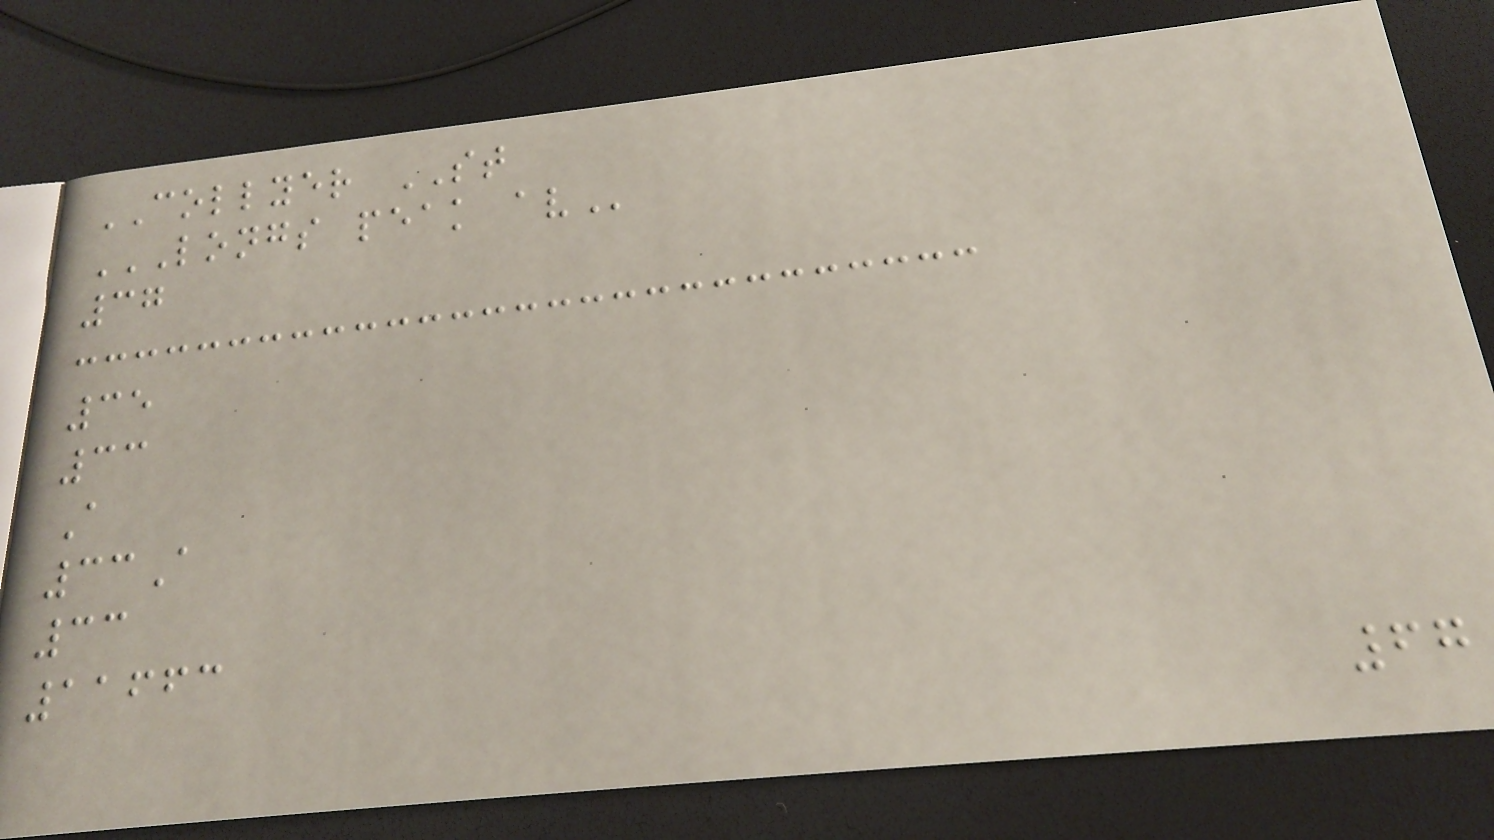COLLYER ST
LONGS PEAK AV
37
35
33
A
33A
33
11663
67
